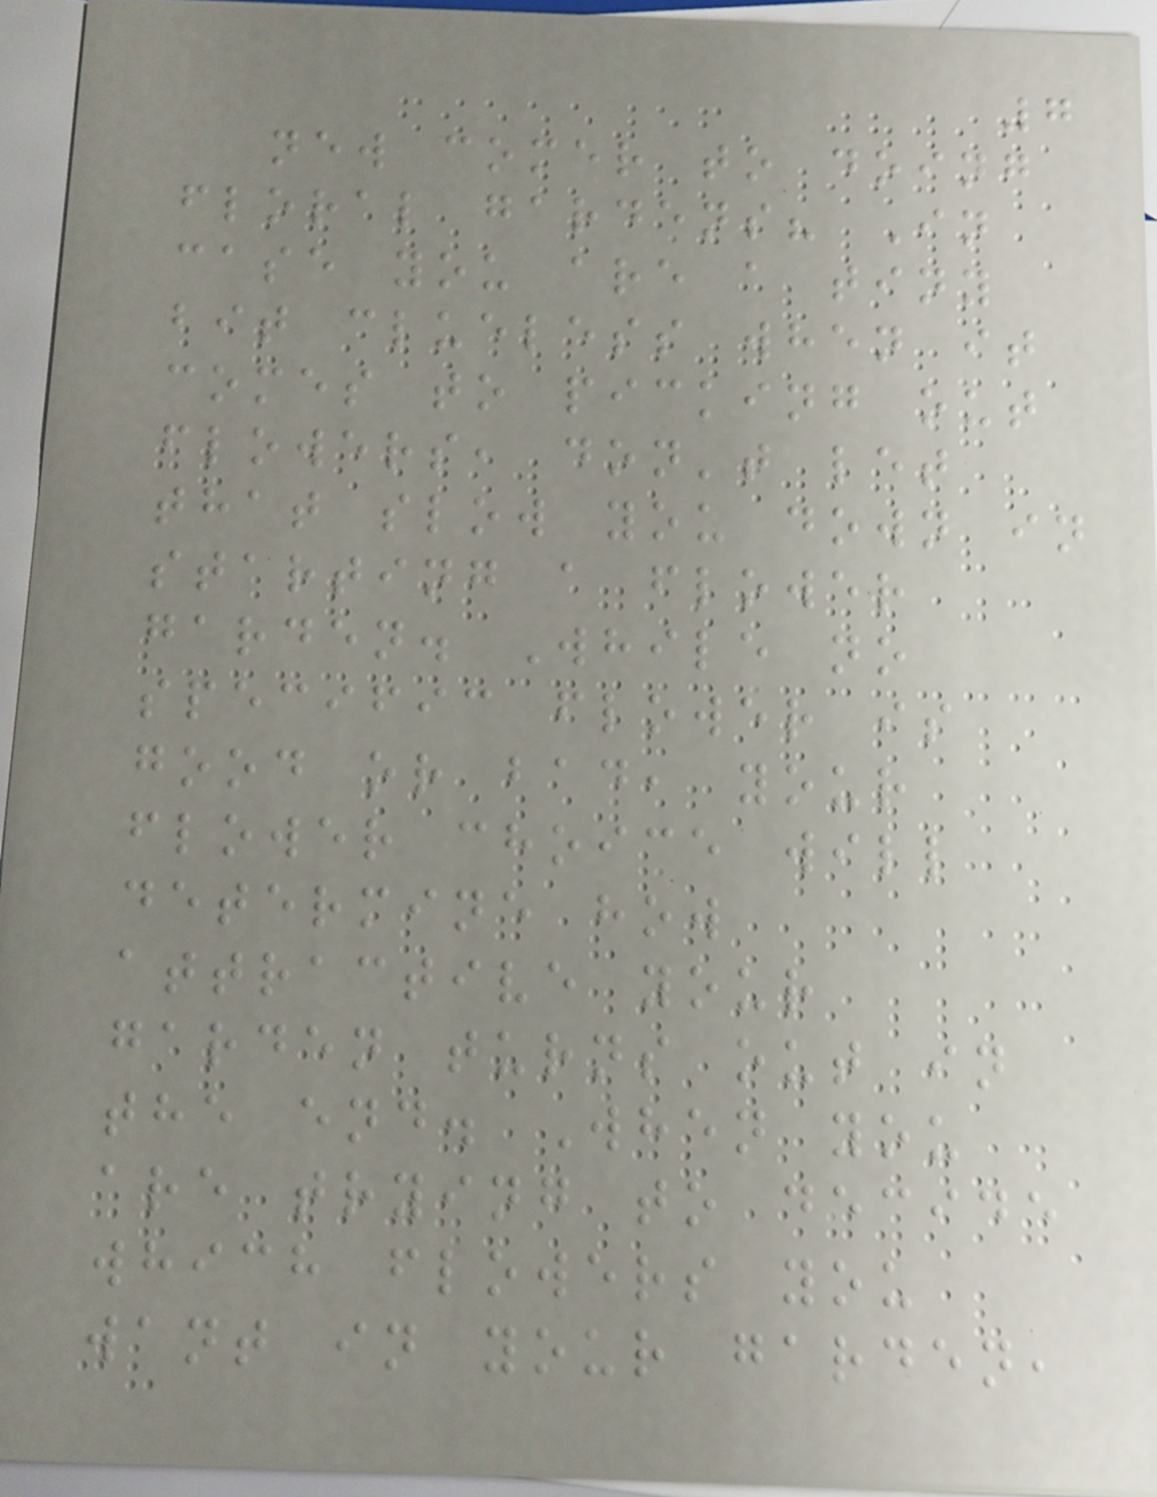7
new comer to doing
floral gardens? In
case you are a tiny
bit clueless when it
comes to picking out
flowers, don't let
that slow you down in
starting a flower
garden. While no
specific flower is
good or bad, your
flower choice will
determine how
attractive your
garden turns out in
the end. When you
are trying to decide
which flowers you
want in your garden,
